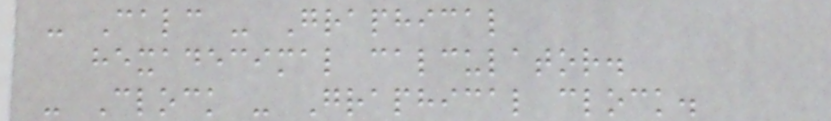- Calc - Graphical
hexadecimal calculator.
- Clock - Graphical clock.
